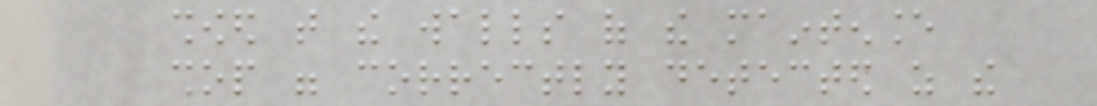showed that the walls of the maintenance
shop were correctly detected as the
